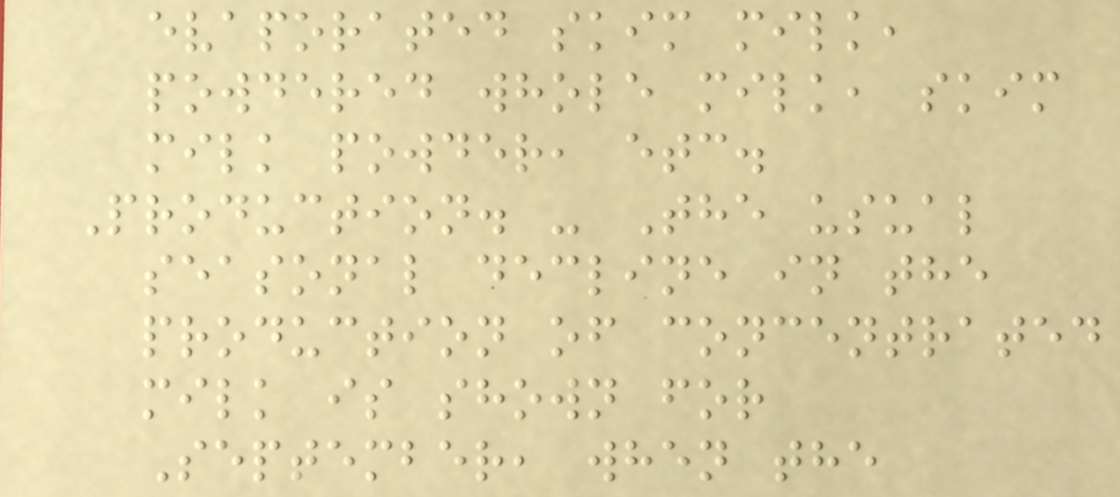evaporated skim milk,
powdered whole milk, skim
milk powder, etc.
Production. - The usual
seasonal decline in the
production of concentrated
milk is shown for
September, when the
